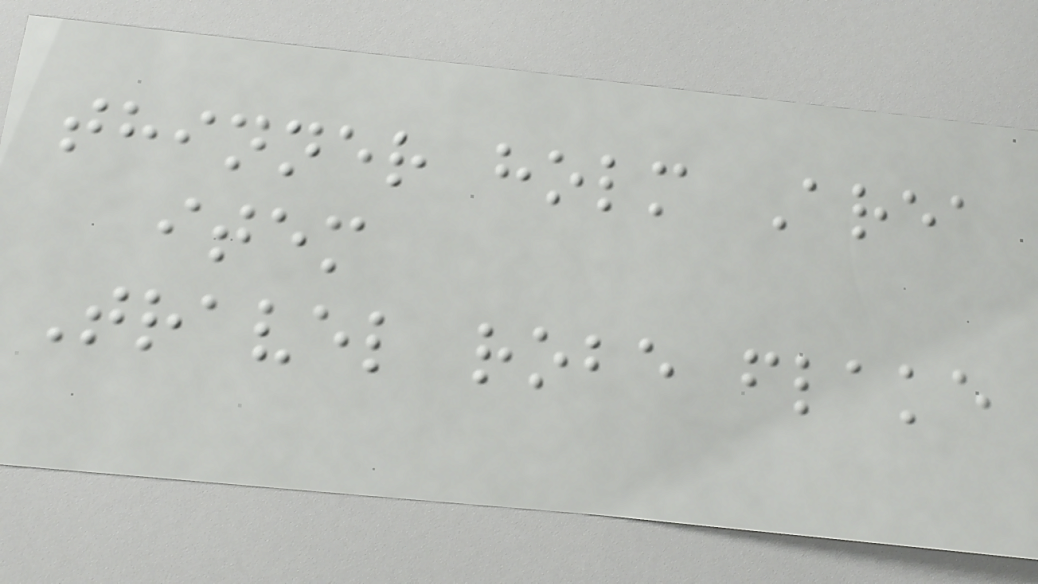thinner holm Area
item
Travel robe flake
